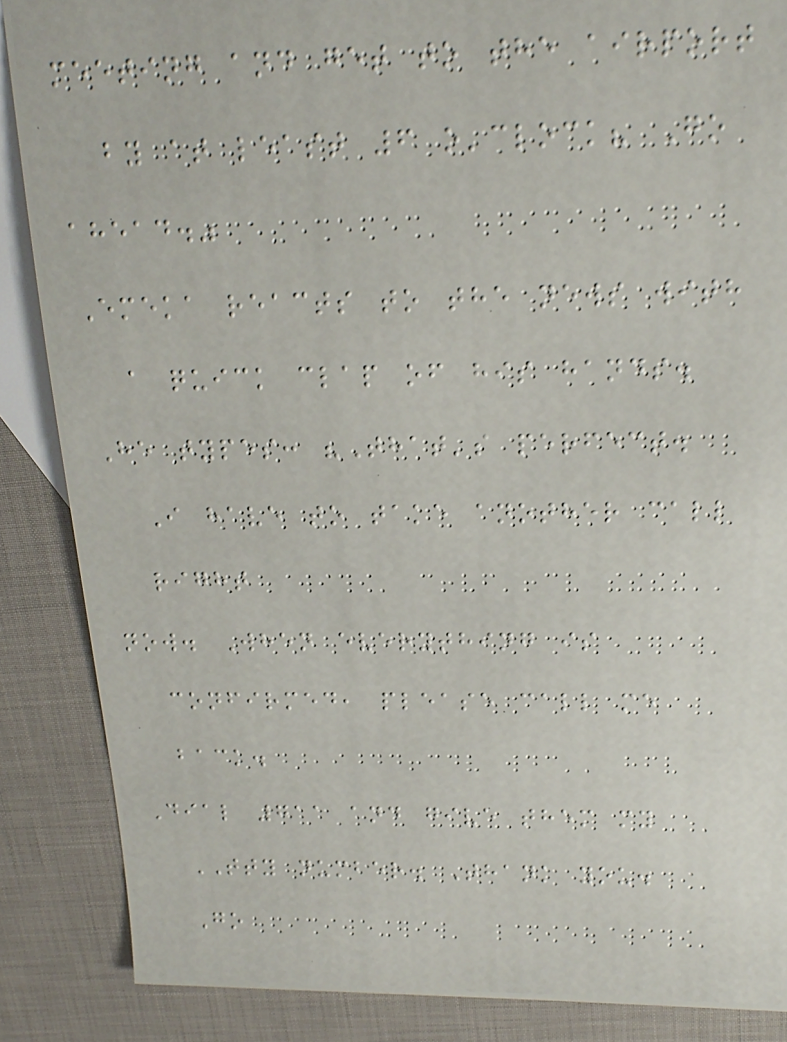meeting and get to the airport
by at least 6 o'clock? Go
ahead."
Emeka reacts to the news with
a quick clap of his hands.
He types: "That's perfect.
I have to take another call
right
now. When everything is
confirmed, please call me
back.
Dial 711 and give them my
TTY number. Thank you.
Go
